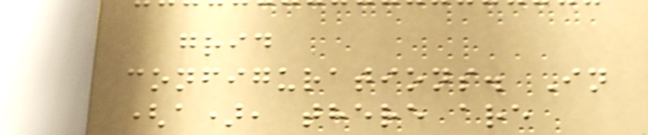grid
configurations. In
(a), there are
